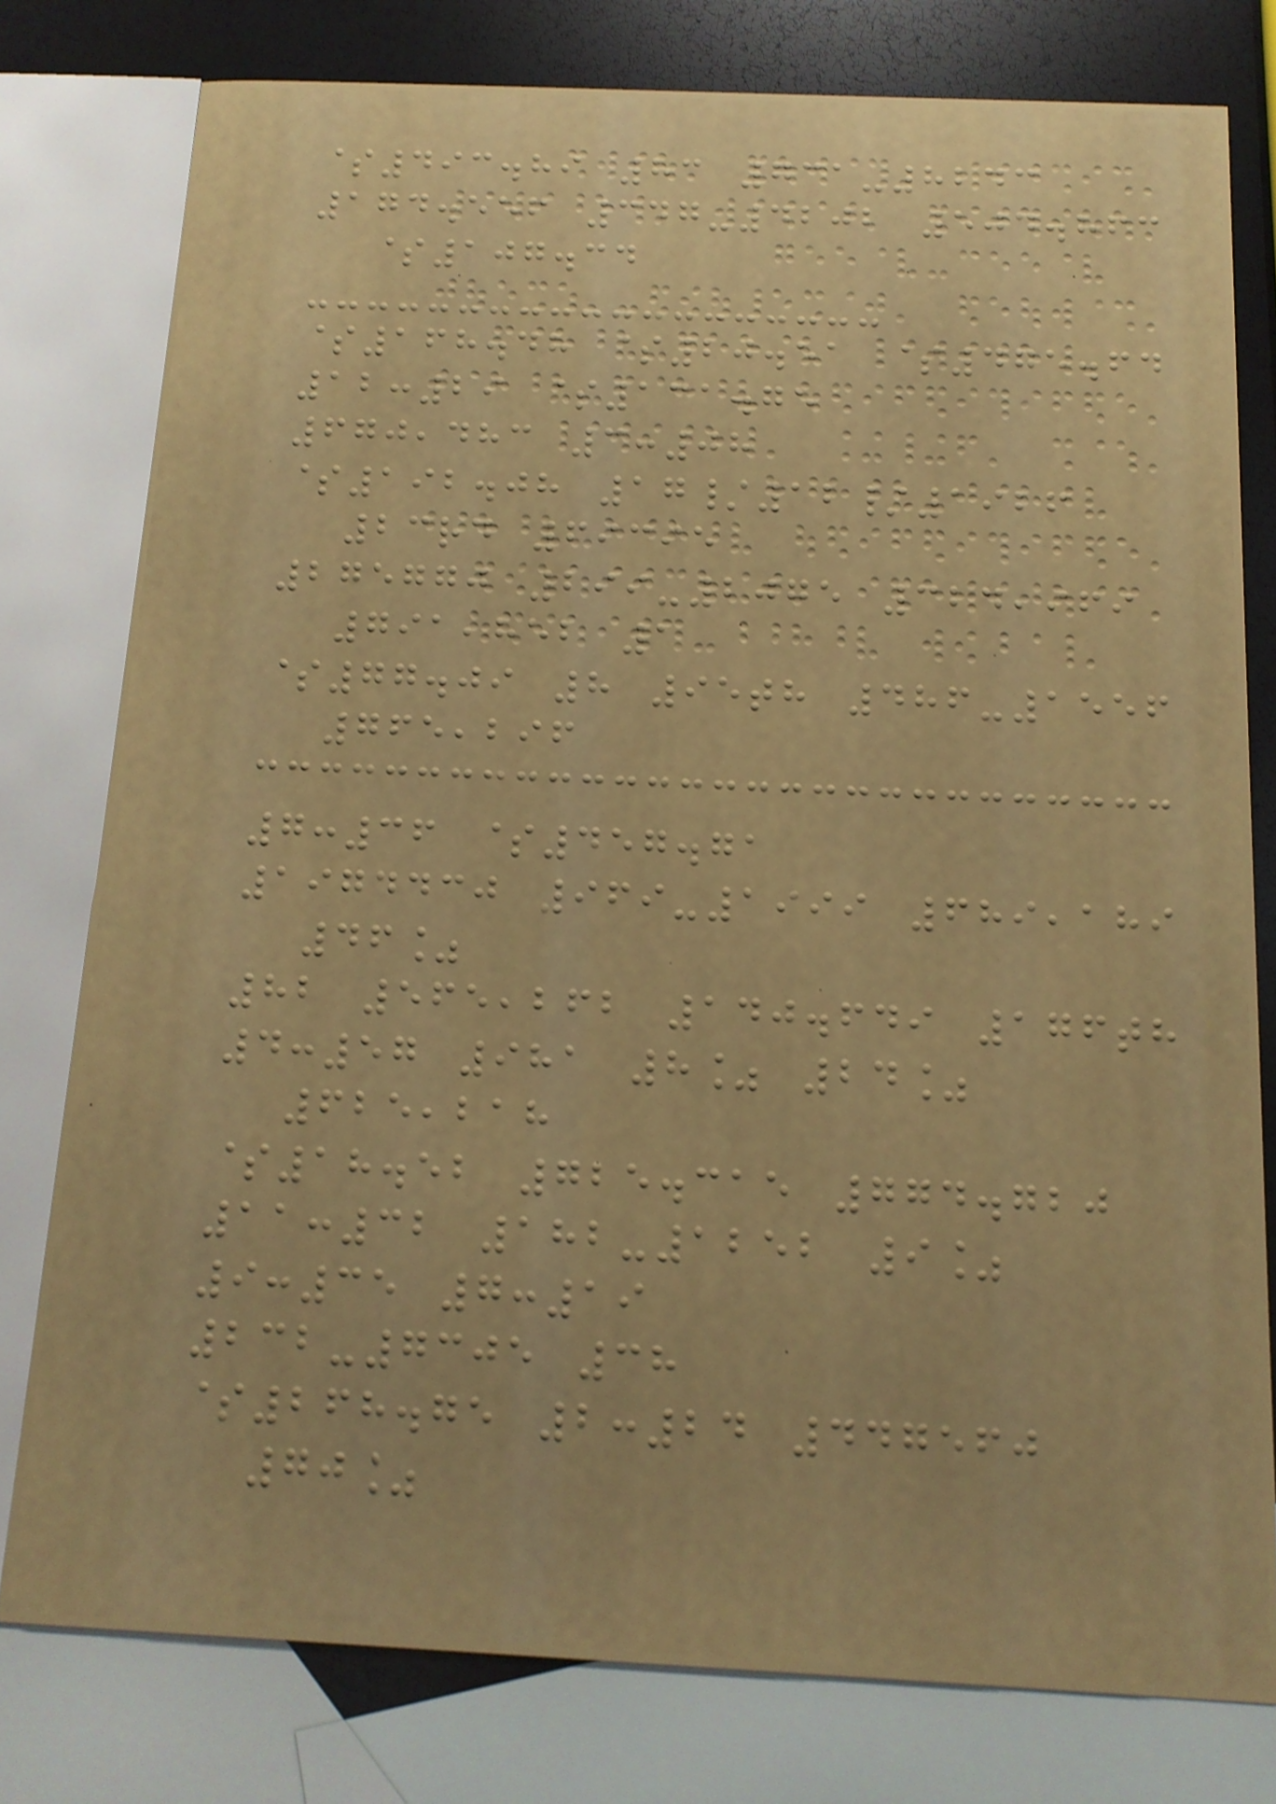$493.89 83 731-8243
174.556 347-4202 504.863
$107.34
$168.48 $20.51 $475.64
12:29 $131.75
670,483 3:08
$192.08 17/12/1926
23rd 69395
275770 299-2075 324,969
791,852 1
$77.09 8 95th 486-1556
765,296
7:36 $457.71
1974430 969-1999 689,189
46%
82 565,262 140.649 176th
4:57 981 8% 24%
625,218
$18.52 725.315 774.720
11:32 182-1252 9%
9:35 7:19
232-7305 38
$268.75 2:24 447560
70%
